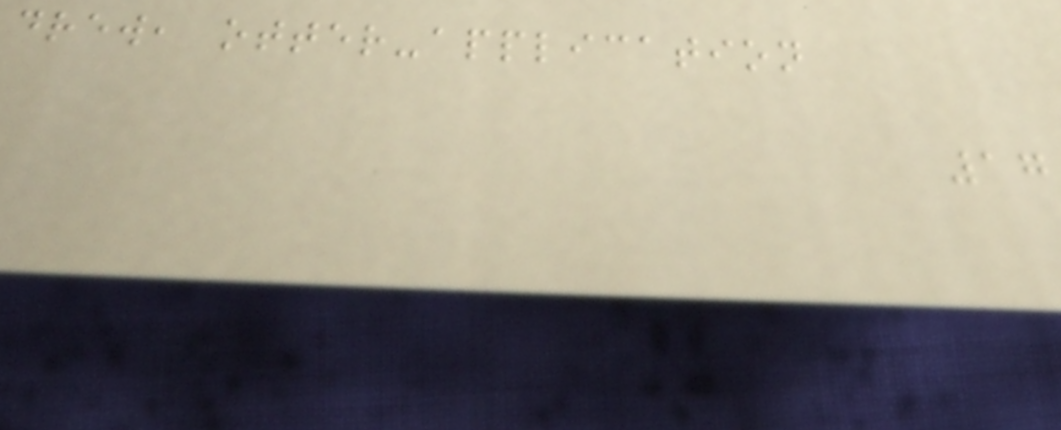drew, otter-application
17
